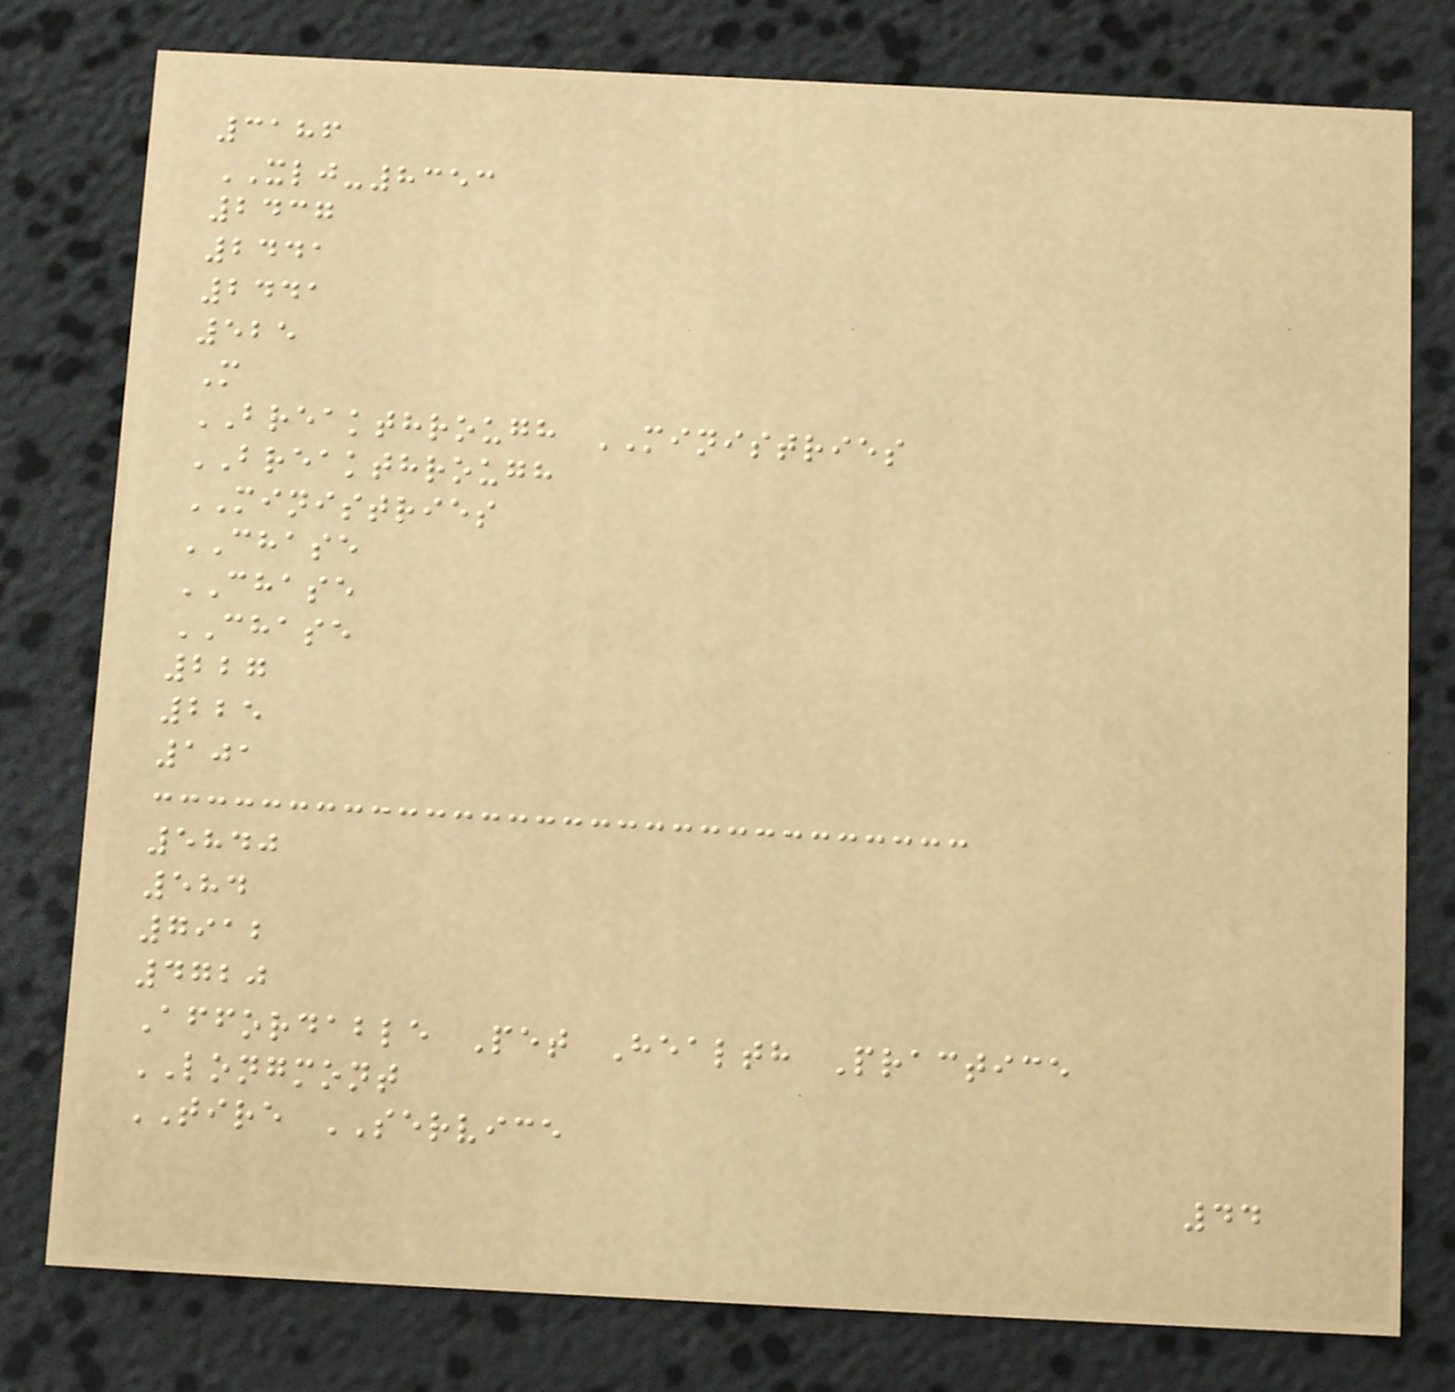3186
XLJ-8353
2437
2441
2441
525
M
BREAKTHROUGH MINISTRIES
BREAKTHROUGH
MINISTRIES
CHASE
CHASE
CHASE
227
225
101
5840
584
7912
4720
Affordable Pet Health Practice
LONGMONT
TIRE SERVICE
44
